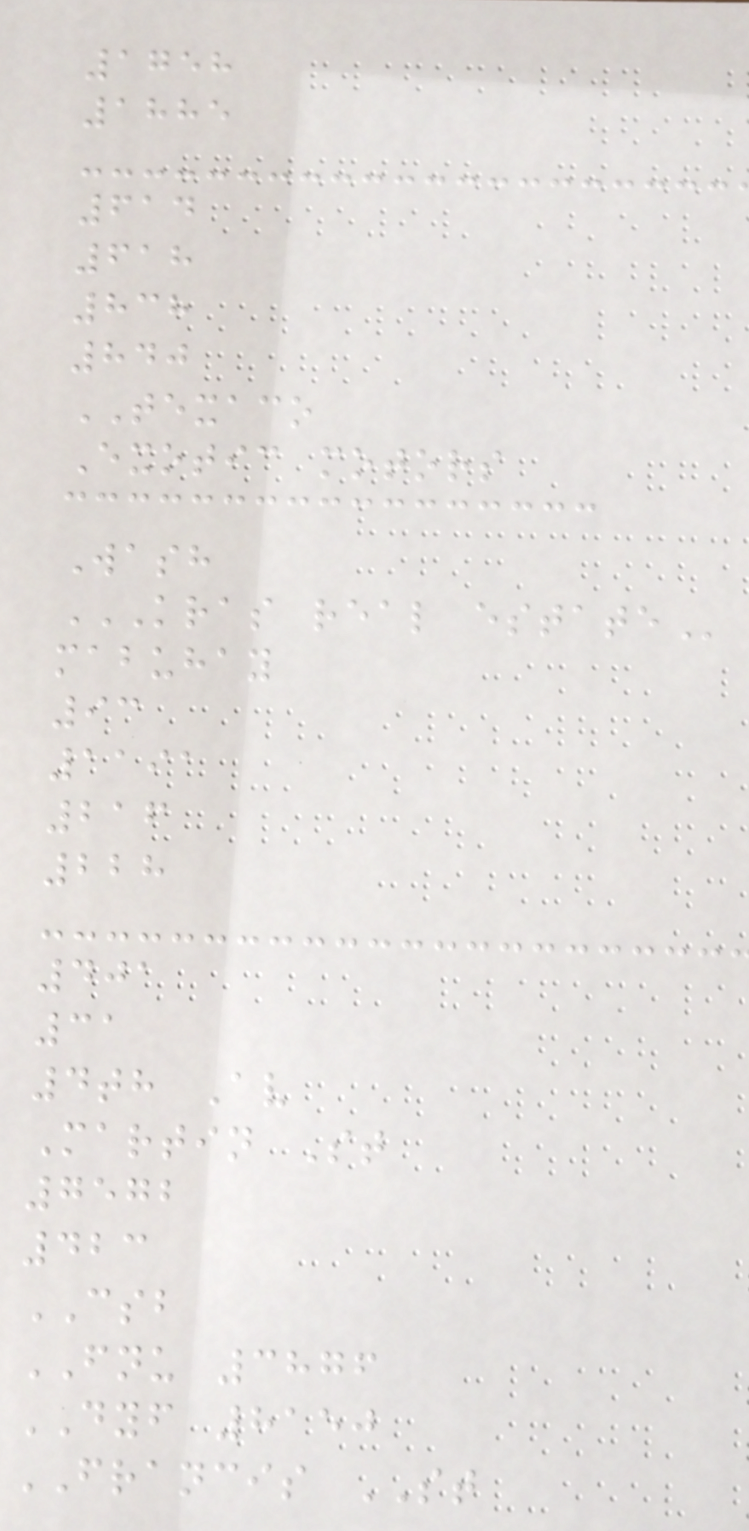1758
1885
614
618
838
840
TEXACO
Exotic motors
Wash
KRAS REAL ESTATE
mabuhay
93
1191
216
228
401
31
4th Av
Martin St
7572
423
CSB
FNU 3876
DYF 8150
FRANCIS ST
